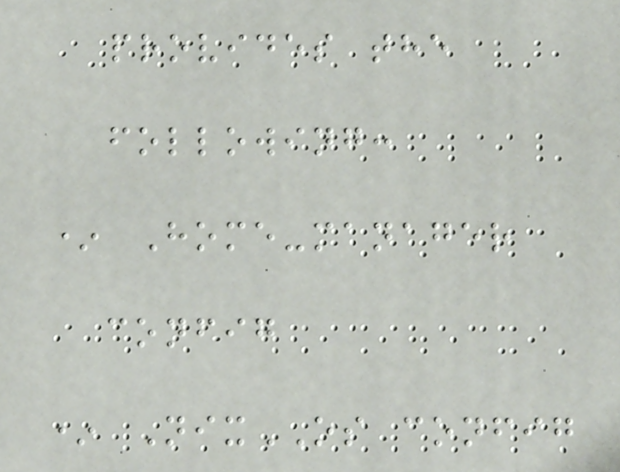provides the
following:
* Home-manager
config
* NixOS config
